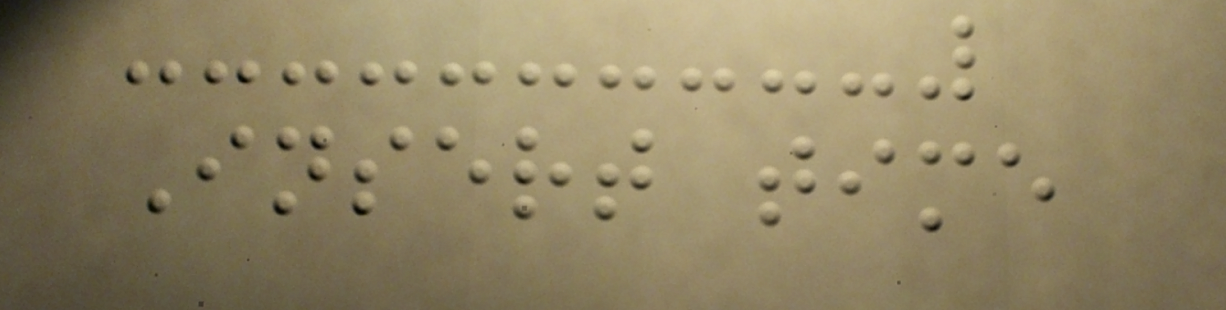Insert time
